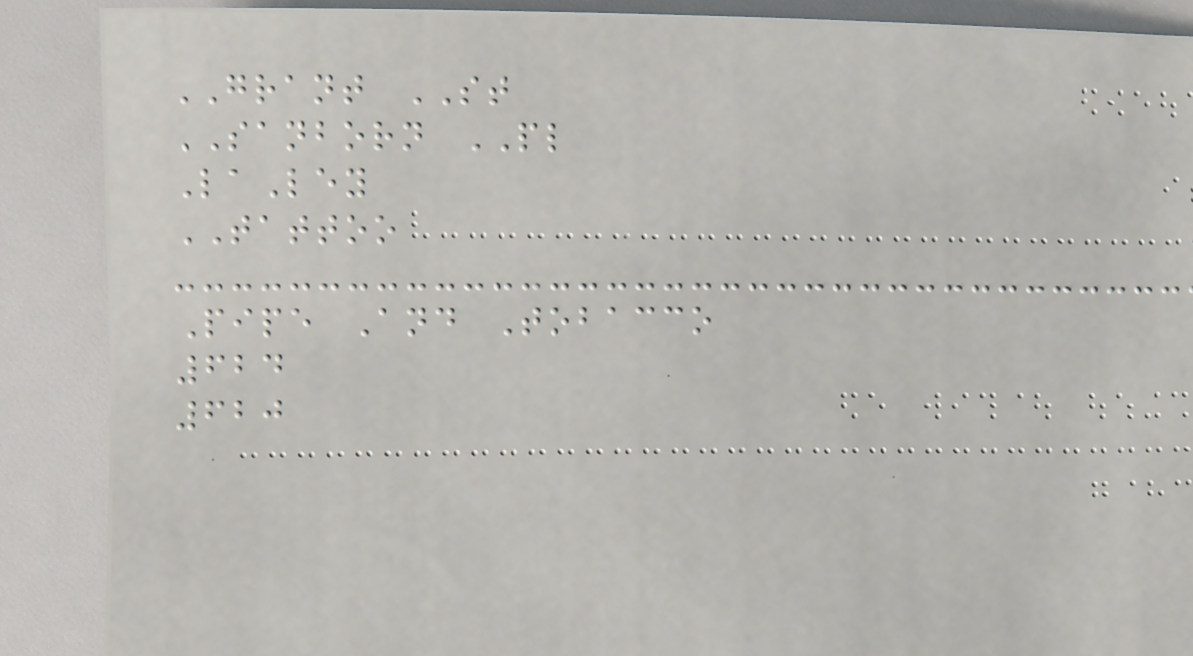GRANT ST
SANBORN PL
LaLey
TATTOO
Pipe And Tobacco
624
620
